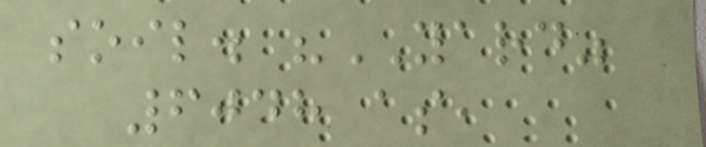soil. "YARD"
6048 as,
